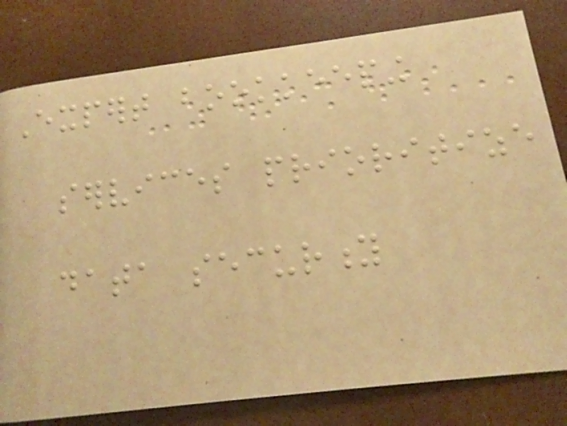Expert bookkeeping
services prioritize
data security
